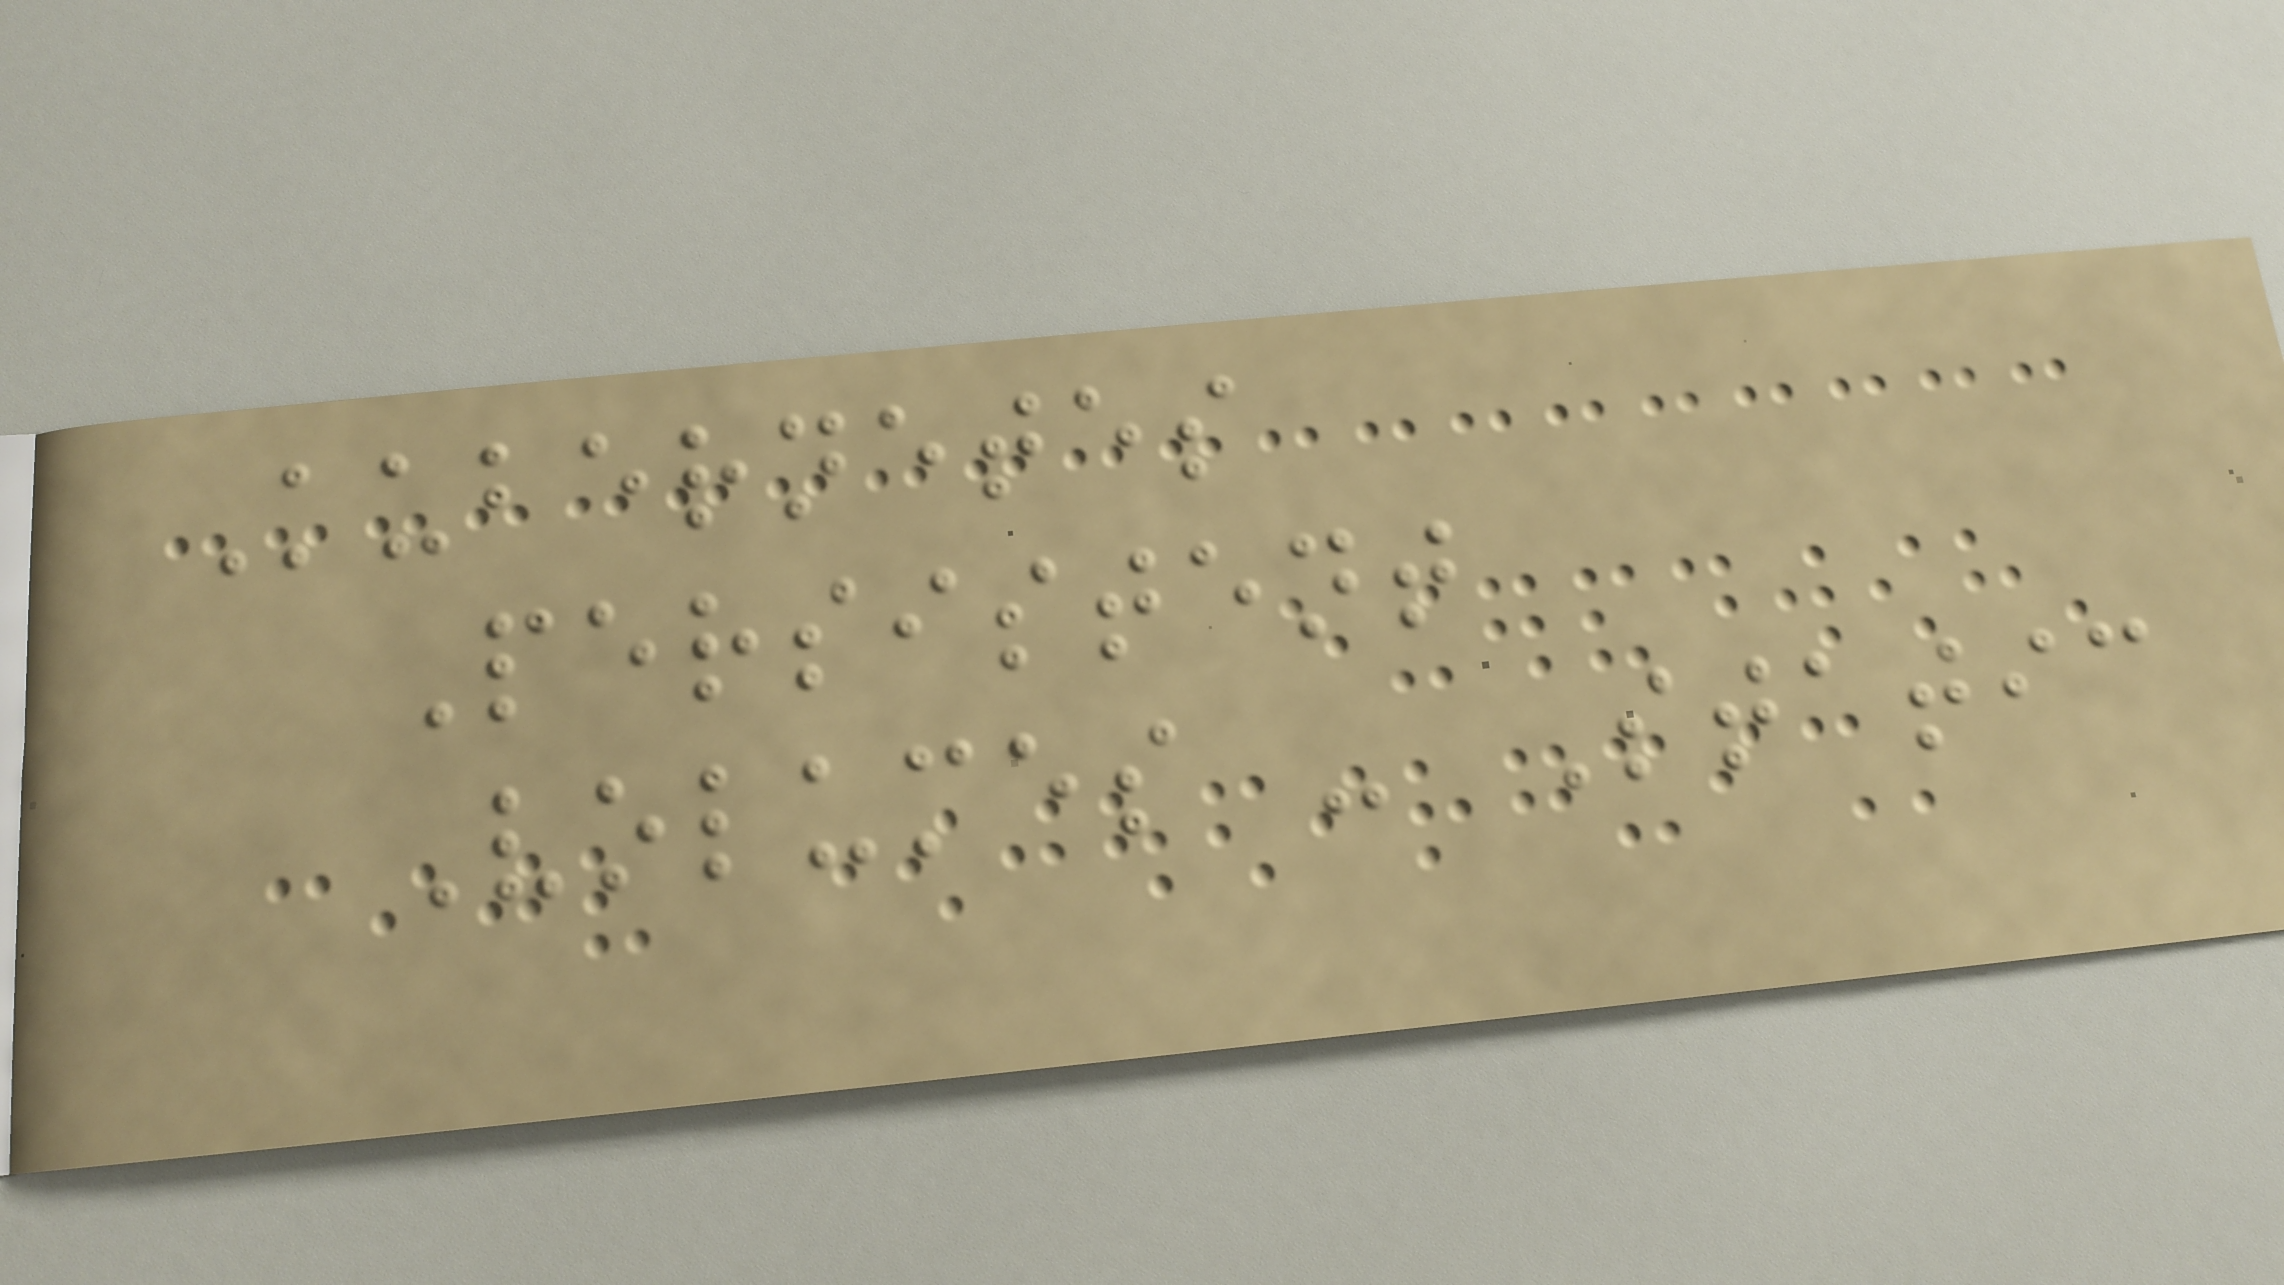Kubernetes
Persistent
Volumes - Static
